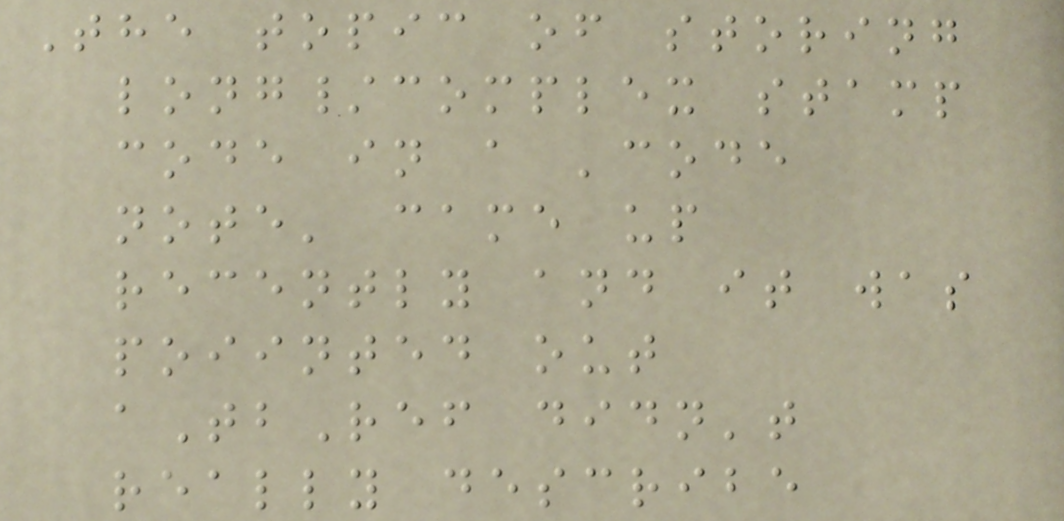The topic of storing
long/complex stamp
code in a 'code
note' came up
recently and it was
poiinted out
aTbRef didn't
really describe
